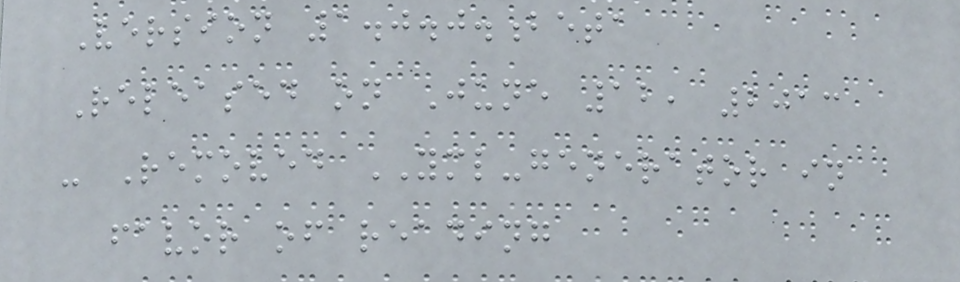Version 1.0.0.beta
Released on June 12, 2013
- Removed YML-generator in
favor of reading
